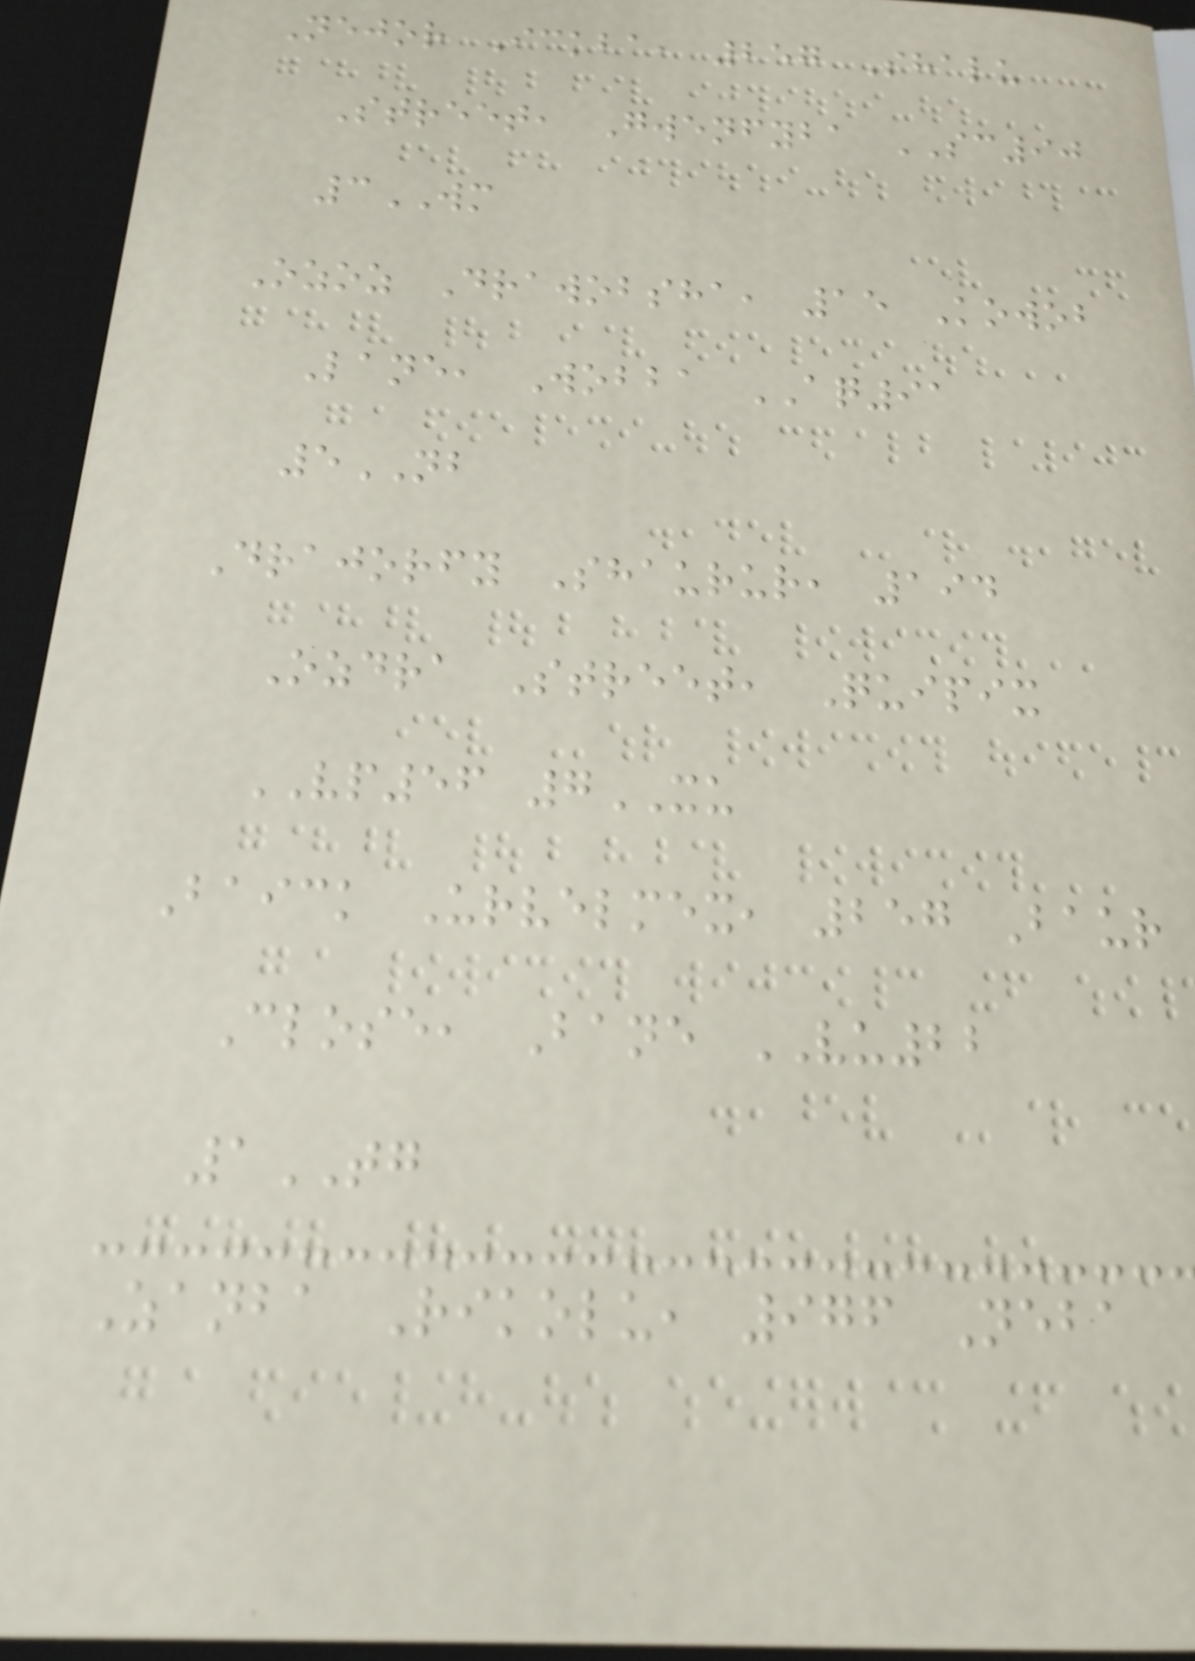Nejor Ickba, 257 Shalu
Street, Gwenfyba SC90
3WM
Ozoz Drawobsha, 15 Kowob
Lane, Wobba AQ91
5NB
Drajorfy Shaurur, 194
Ozdra Street, Quipix
VP56 7XU
Baick Urvelmex, 257 Baur
Close, Bane VU22
1TG
Zanba Rikolu, 976 Neba
